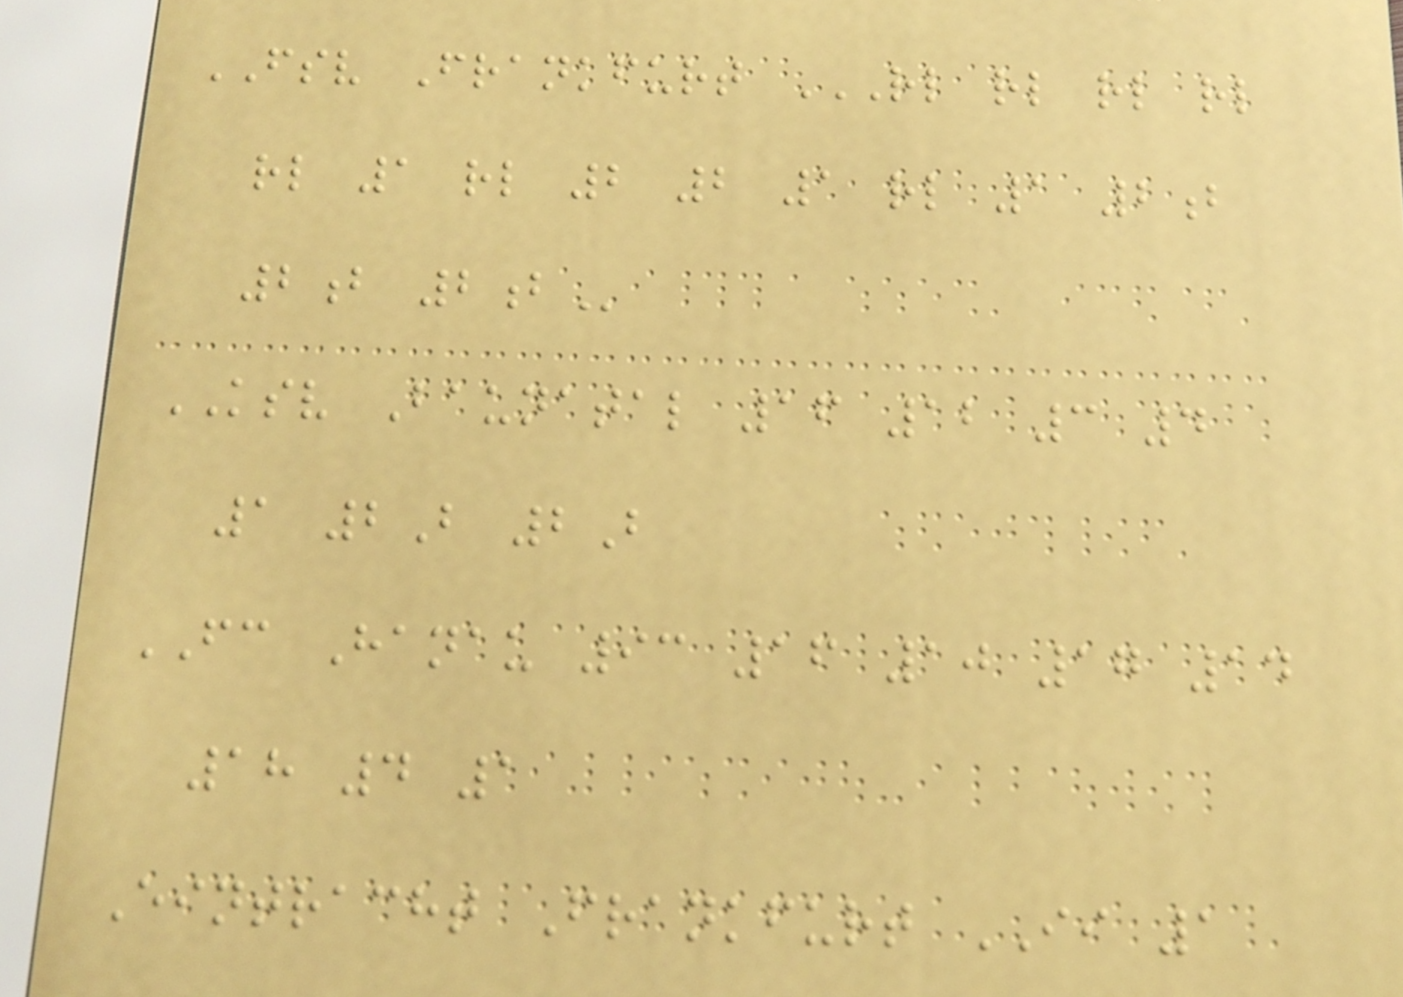FSV Frankfurt RL RL RL RL
RL 1 RL 2 2 1 RL 1 2B
2B 2B
KSV Baunatal 16 12 3 4
1 2B 2B
FC Hanau 93 16 10 17 14
18 4 1
Eintracht Frankfurt II 1
